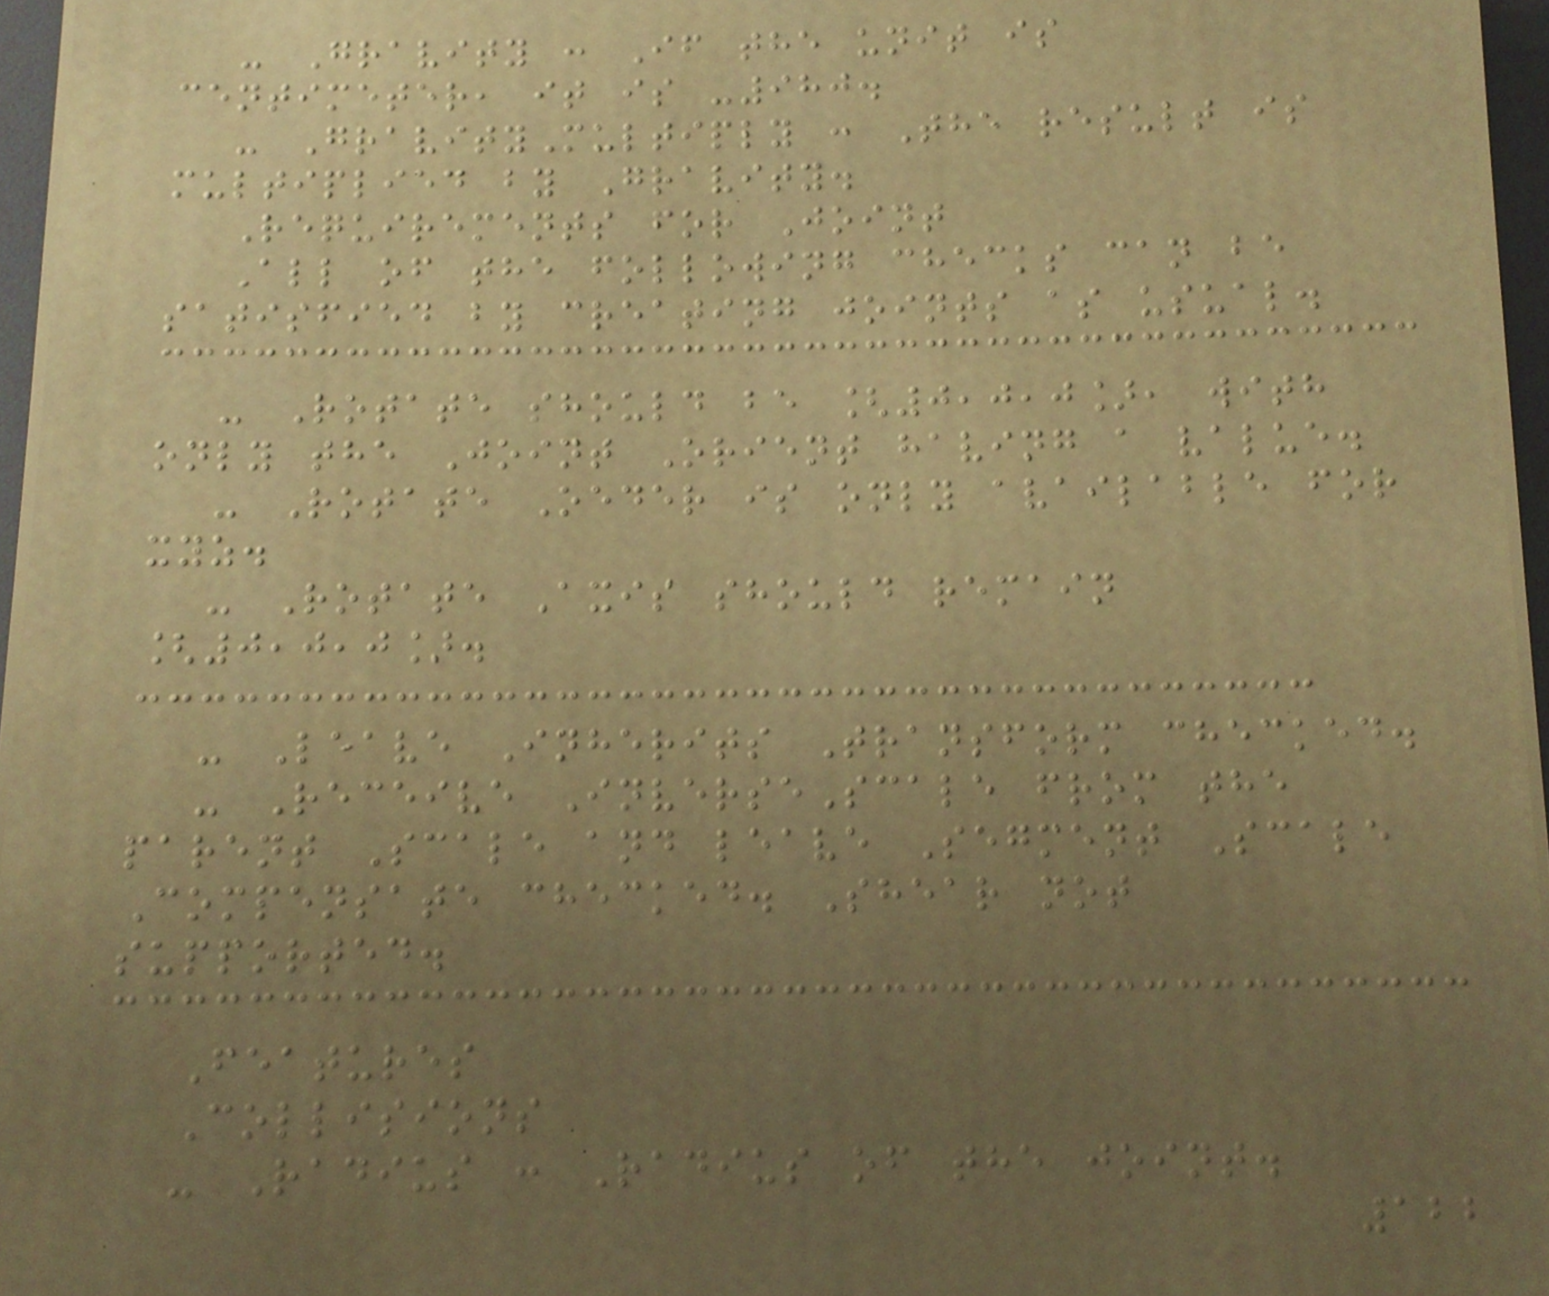- Gravity : If the unit is
centimeter, it is -980.
- GravityMultiply : The result is
multiplied by Gravity.
Requirements for Joint
All of the following checks can be
satisfied by creating joints as usual.
- Rotate should be [0,0,0], with
only the Joint Orient having a value.
- Rotate Oeder is only available for
xyz.
- Rotate Axis should remain
[0,0,0].
- Leave Inherits Transform checked.
- Receive InverseScale from the
parent Scale and leave Segment Scale
Compensate checked. Shear not
supported.
Features
Collisions
- Radius : Radius of the joint.
122
